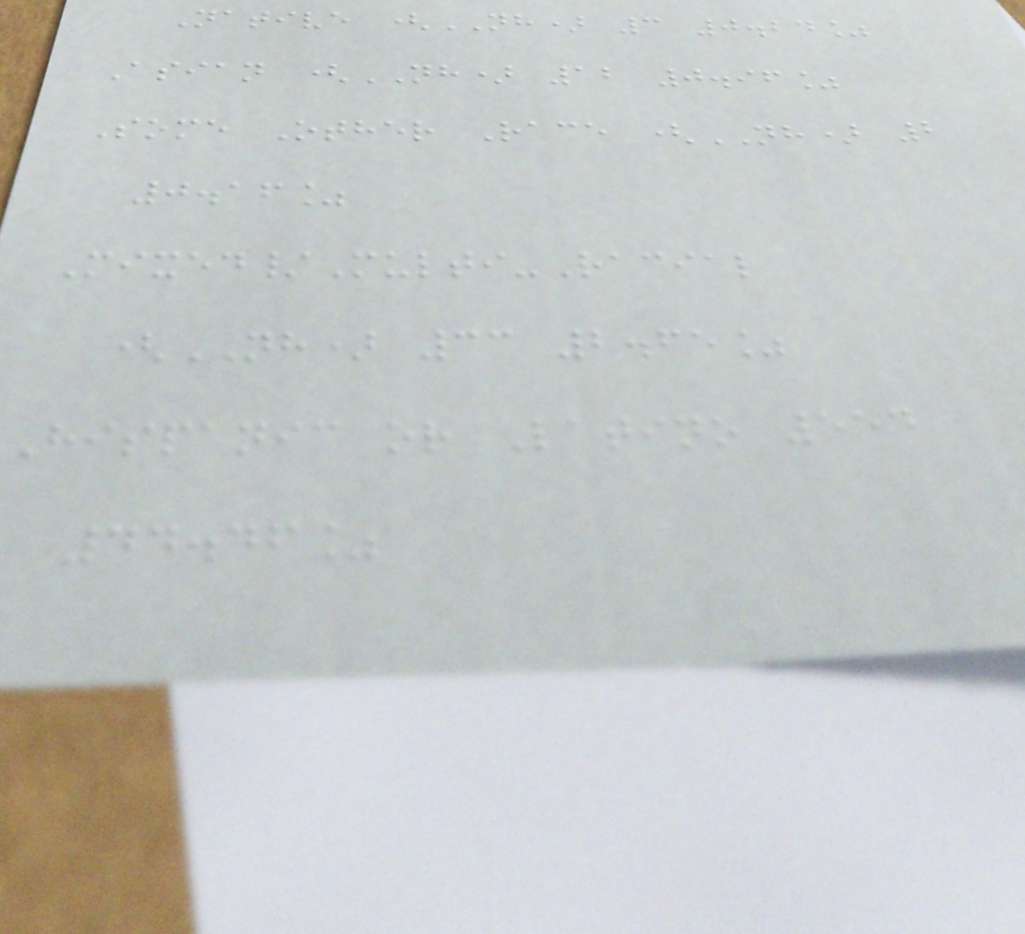Native (NH) 3 0.24%
Asian (NH) 12 0.96%
Some Other Race (NH) 2
0.16%
Mixed/Multi-Racial
(NH) 33 2.65%
Hispanic or Latino 554
44.46%
